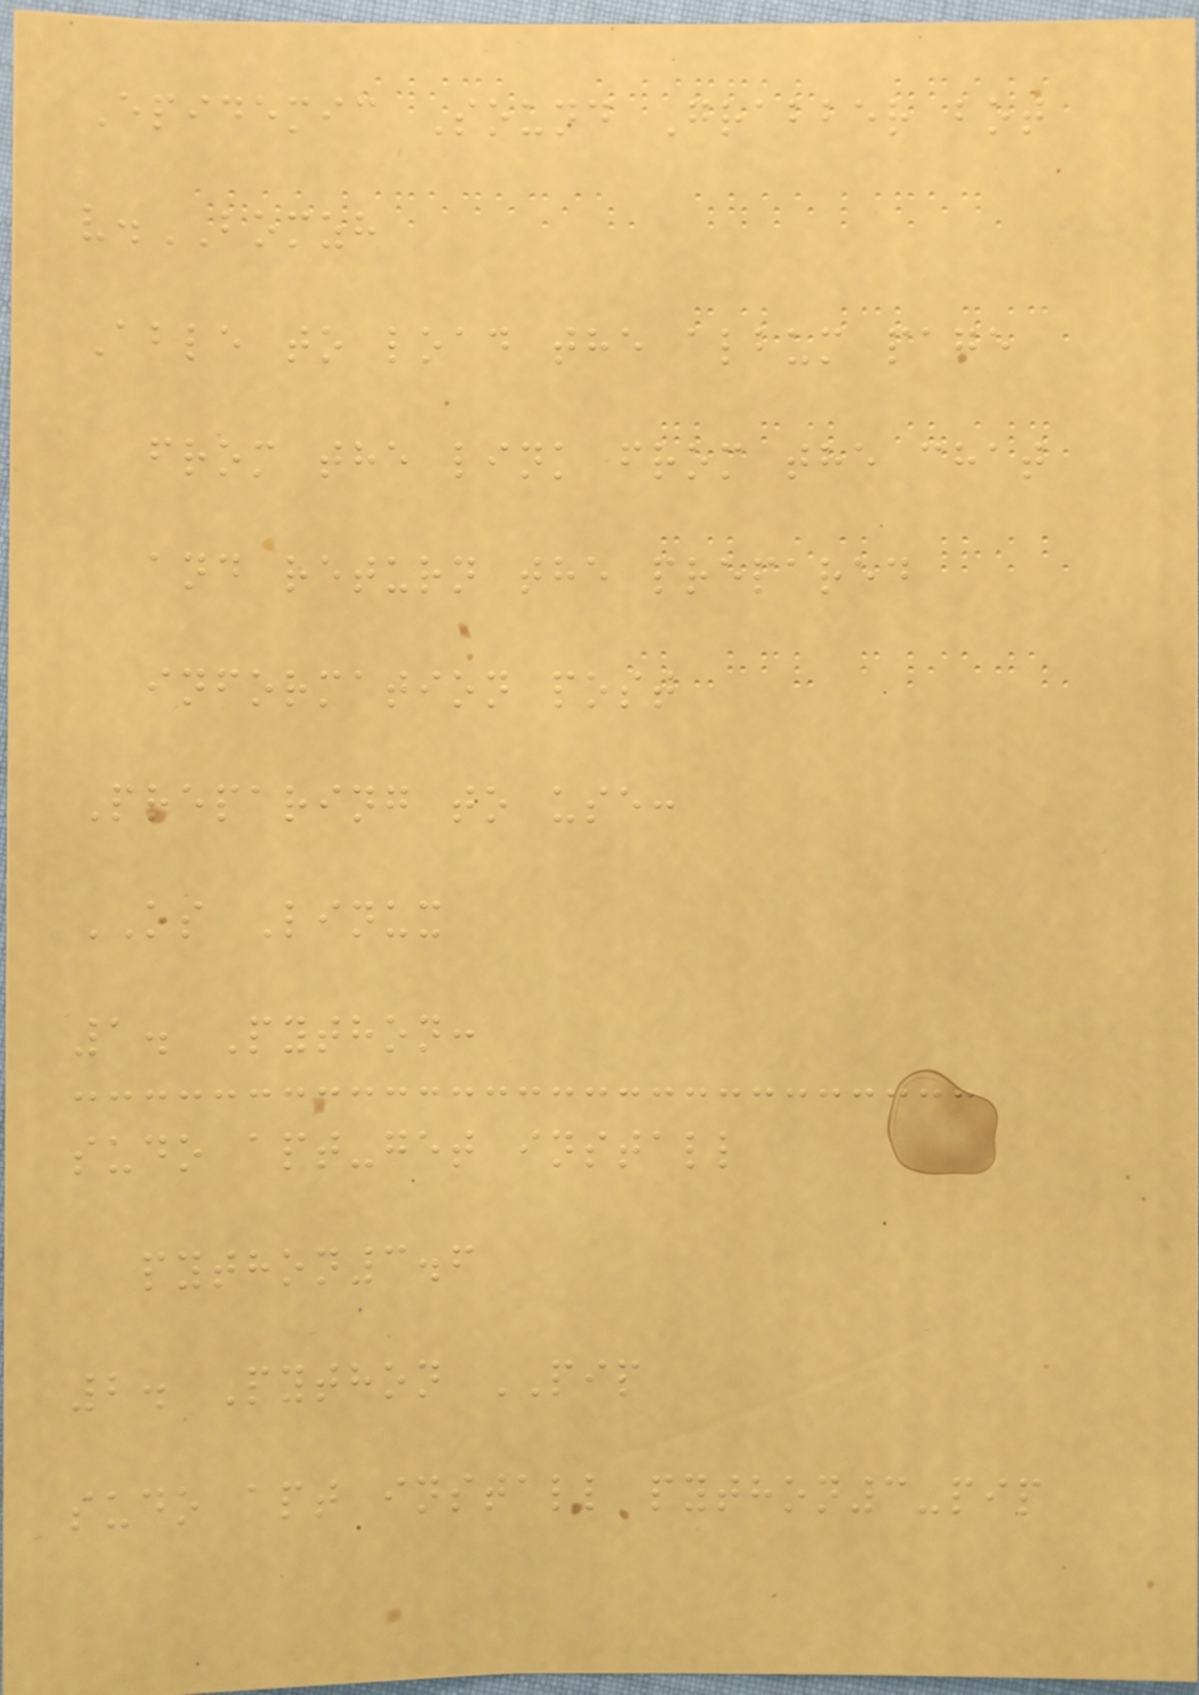Epidemic Sound Grabber bot
v.BOMZH
Able to load the album page
from the link from the chat
and return the prepared
information post
Preparing to use:
OS Linux
1. Python:
sudo apt-get install
python3.6
2. Python PIP
sudo apt install python3-pip
